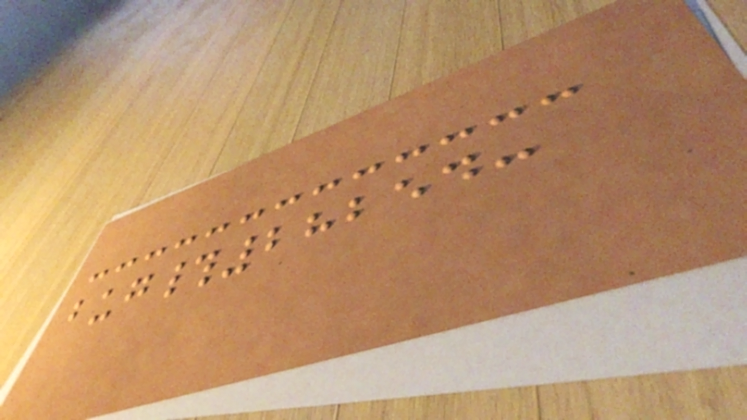bug#28254:
